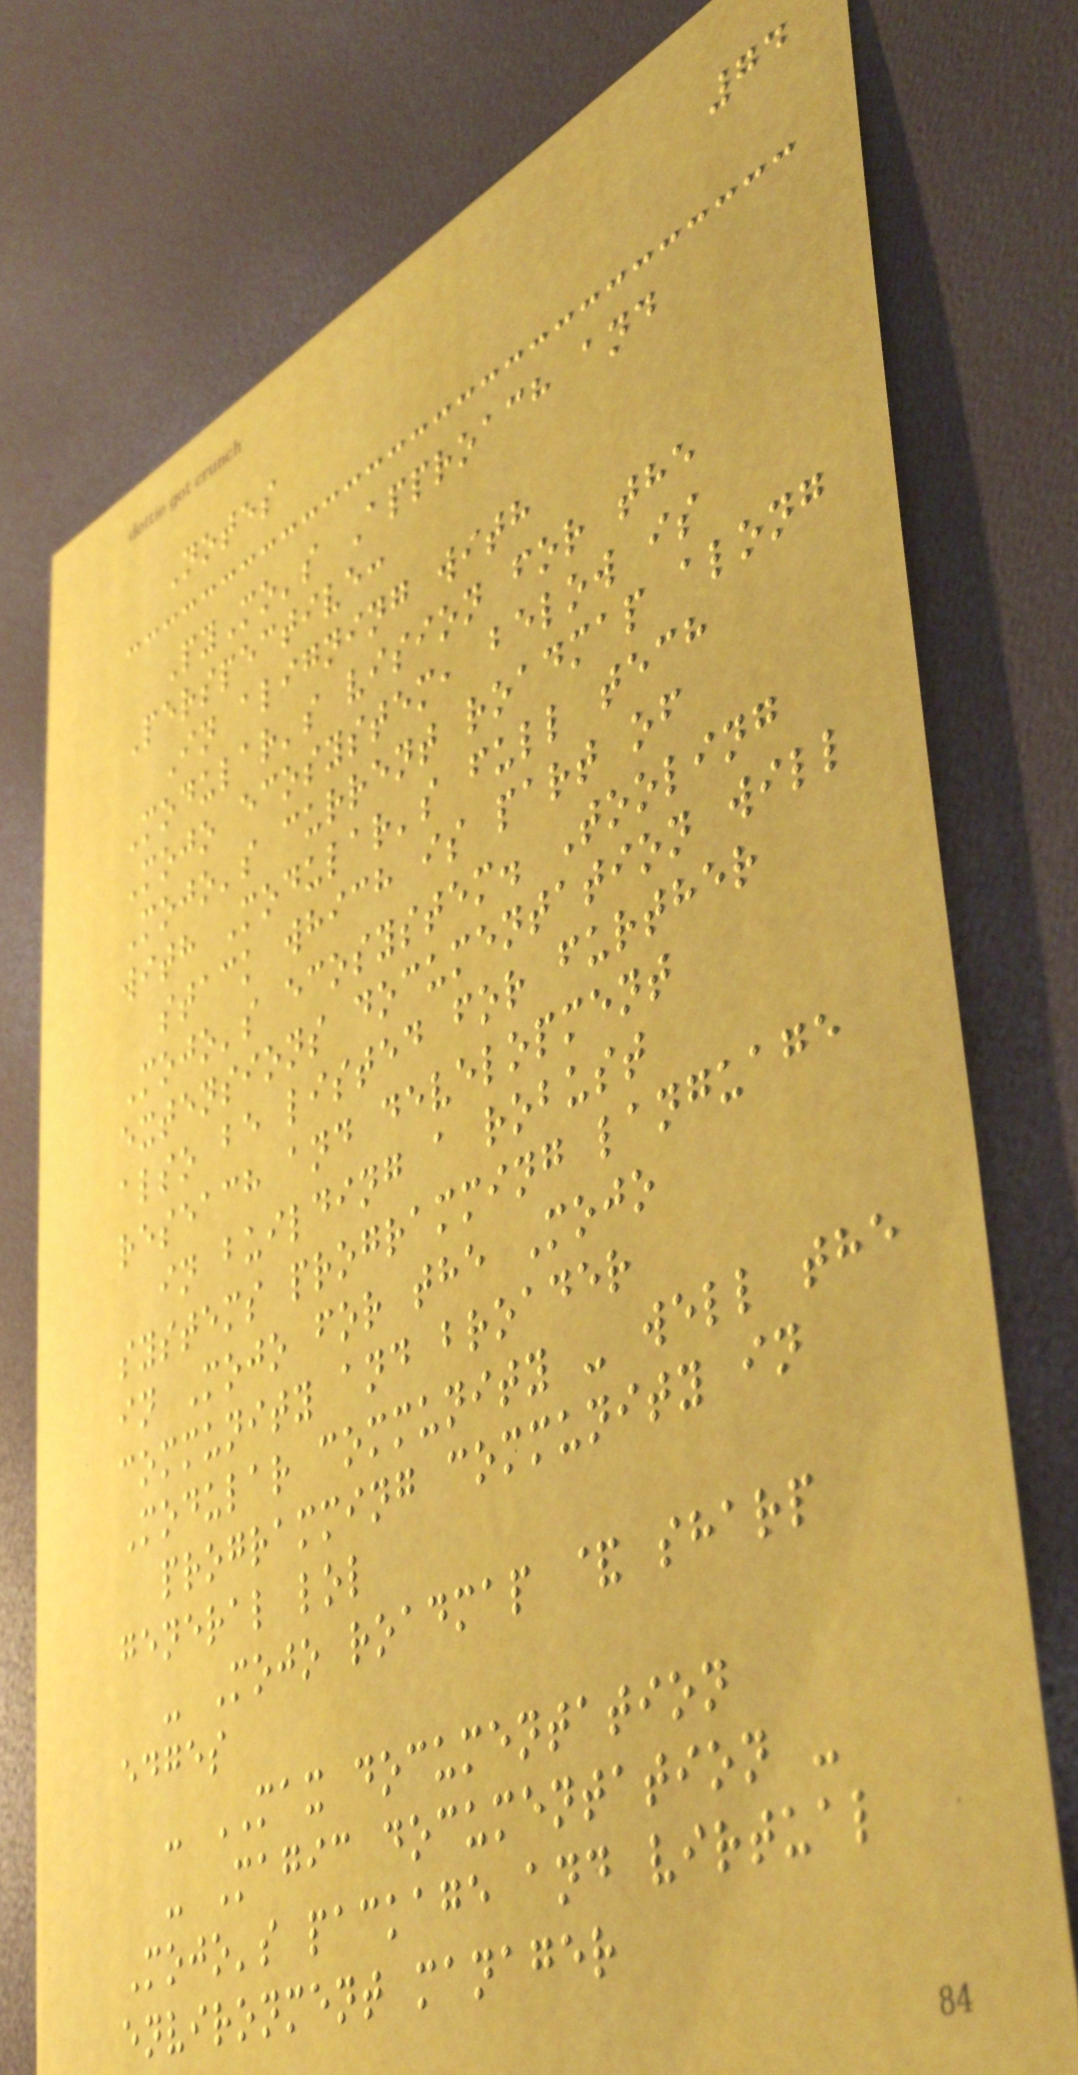74
Notes
PyMo's Approach and
Perspective:
In aligning with
Modular's vision for the
Mojo ecosystem, below is
Mojo's current roadmap along
with Modular's full tech
stack which is part of
Mojo's ecosystem. Tooling
extensions documentation will
also be listed for further
reseach and development
in building a robust
systems programming language
in Mojo for the Mojo
community and broader
Modular community - well the
programming community in
general lol
- Mojo roadmap & sharp
edges
- MAX documentation
- Magic documentation -
Mojo's package and virtual
environment manager
